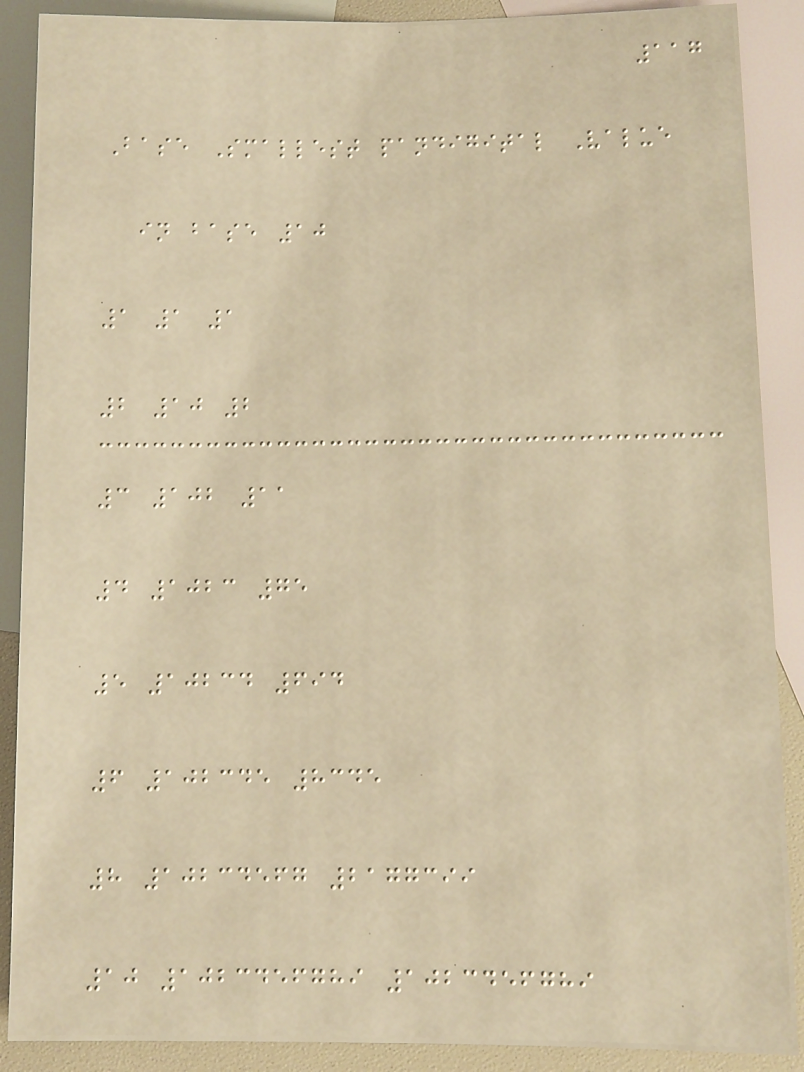117
Base Smallest pandigital Value
in base 10
1 1 1
2 10 2
3 102 11
4 1023 75
5 10234 694
6 102345 8345
8 10234567 2177399
10 1023456789 1023456789
